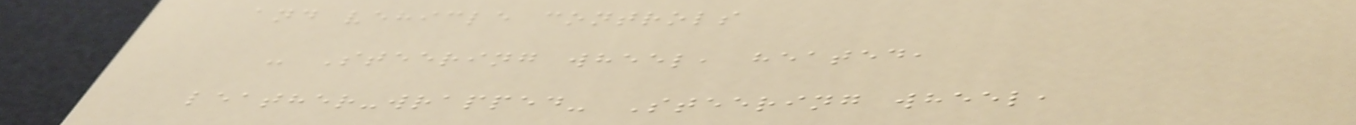and vehicle controls
- Steering wheel, heated,
leather-wrapped- Steering wheel,
